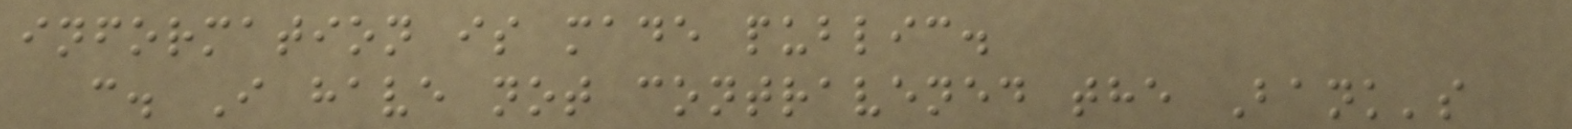information is made public.
c. I have not contravened the Bank's
